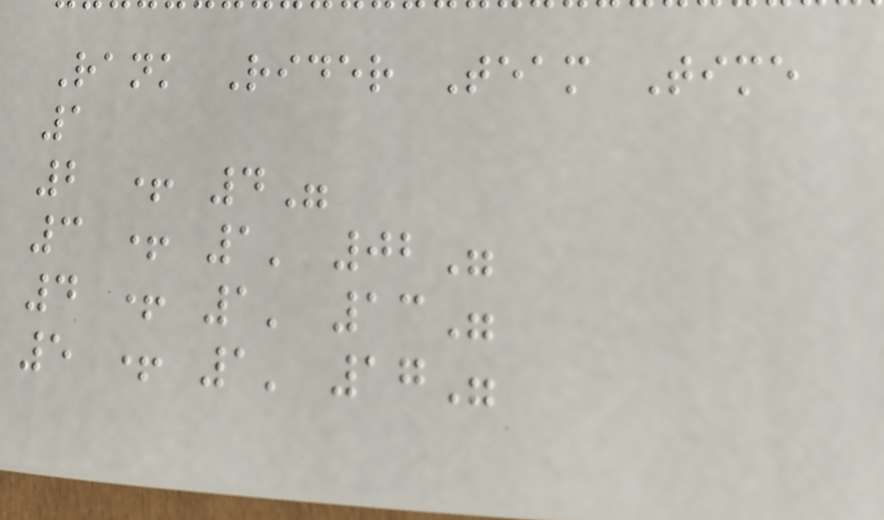Rank Rider Team Time
1
2 + 4"
3 + 1' 02"
4 + 1' 13"
5 + 1' 17"
